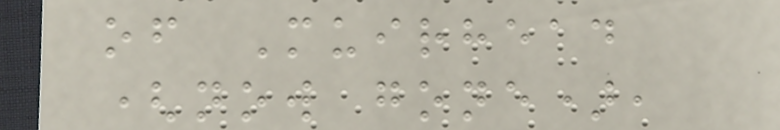of Muirhead
(now gone),
